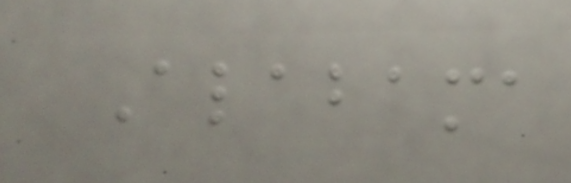Alabama
